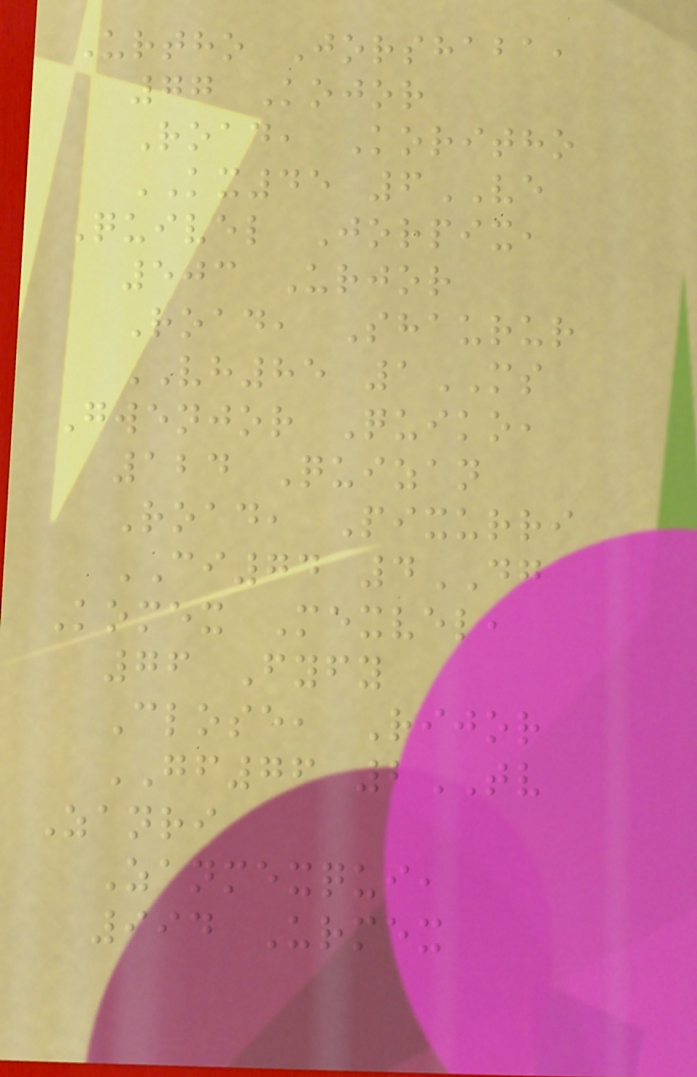Urtho Jorshaba,
77 Kojor
Road, Koritho
KX45 6VE
Quivel Jorpix,
503 Urjor
Road, Shaurur
VH85 1MS
Gwenjor Quiko,
124 Quizan
Road, Pixurri
CI74 4DG
Komex Mexvel,
76 Fyfy
Close, Rijor
GF76 2TV
Zanri
Zanmexqui,
994 Urmex
